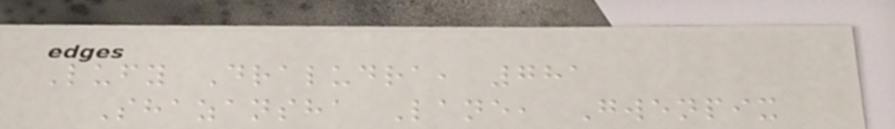Lufy Draludra, 781
Shazansha Lane, Gwenpix
